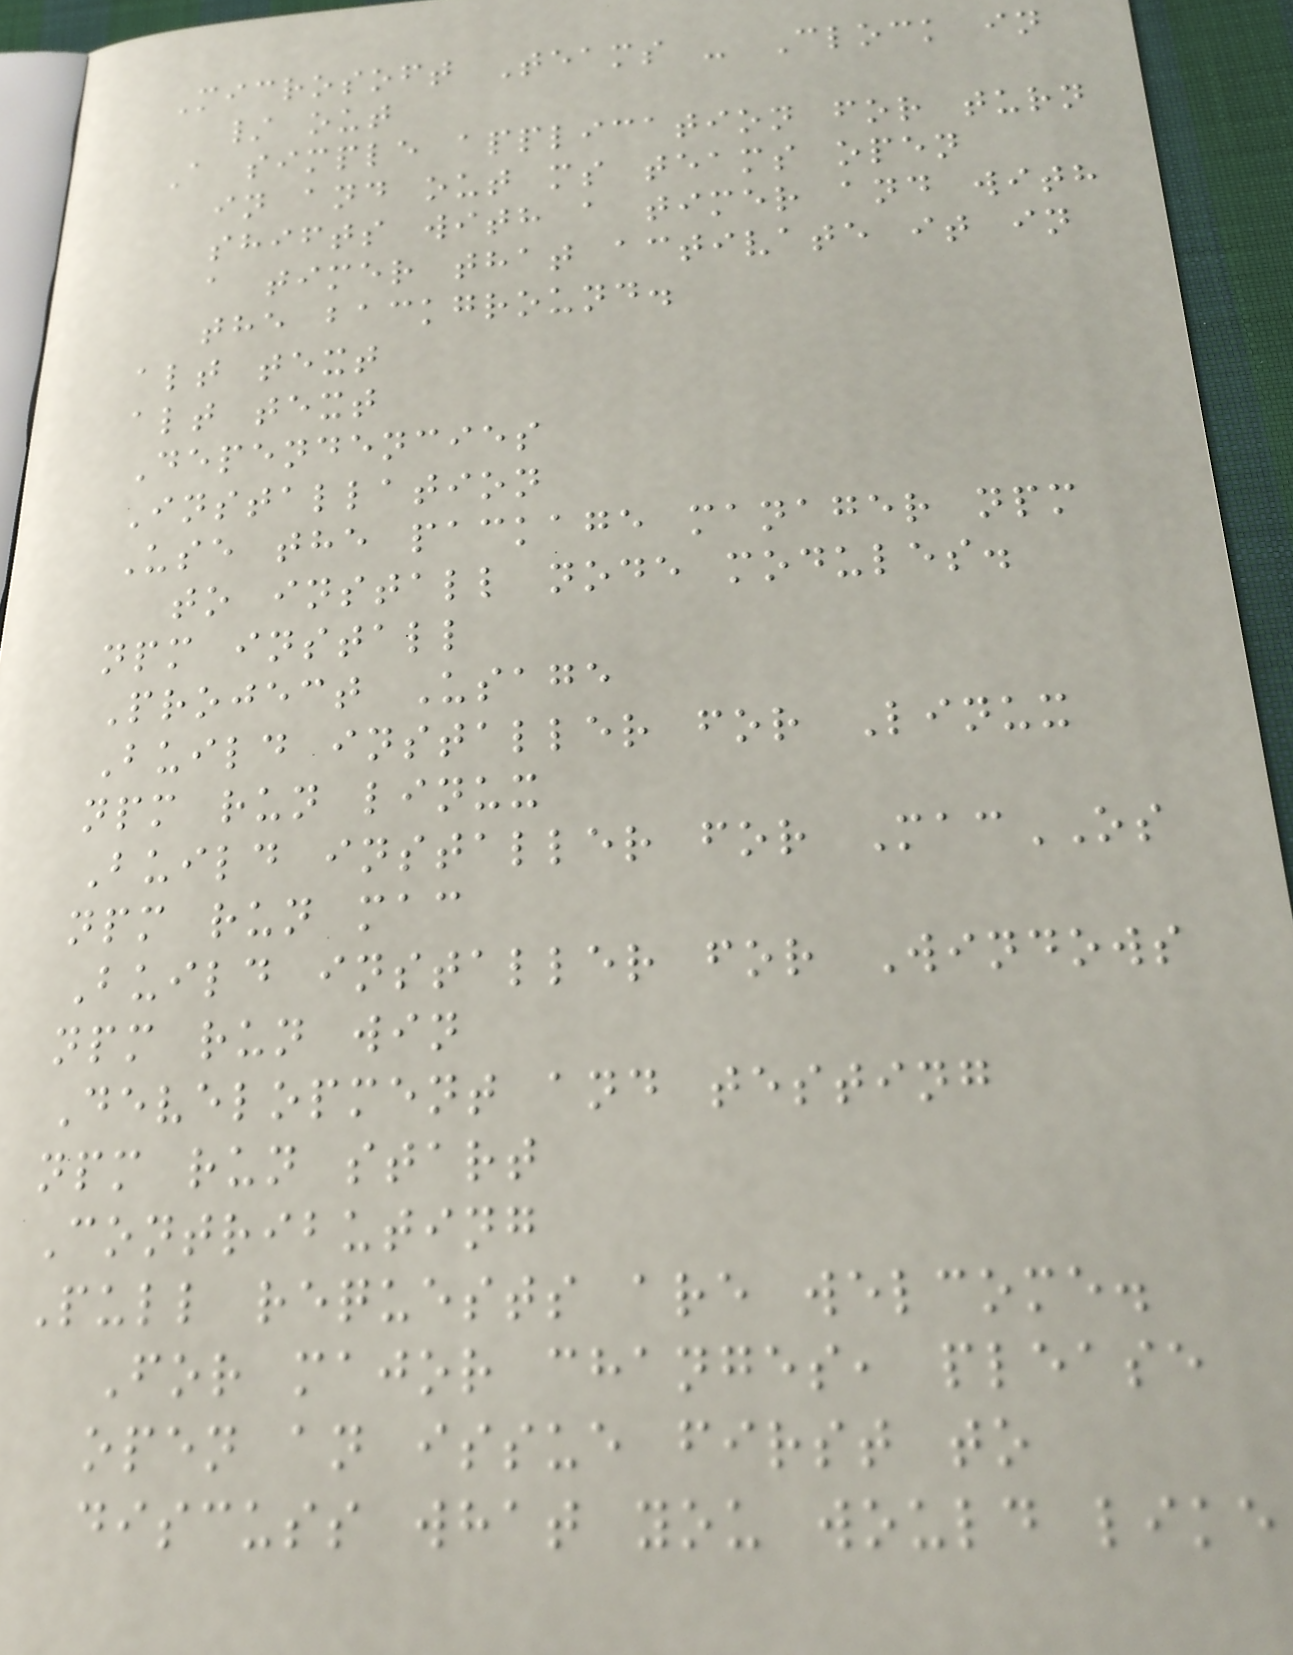Microsoft Teams - Clock in
/ out
A simple application for turn
in and out ms teams open
shifts with a timer and with
a timer that activate it in
the background.
alt text
alt text
Dependencies
Installation
Use the package manager npm
to install node modules.
npm install
Project Usage
Build installer for Linux
npm run linux
Build installer for MacOS
npm run mac
Build installer for Windows
npm run win
Development and testing
npm run start
Contributing
Pull requests are welcome.
For major changes, please
open an issue first to
discuss what you would like
